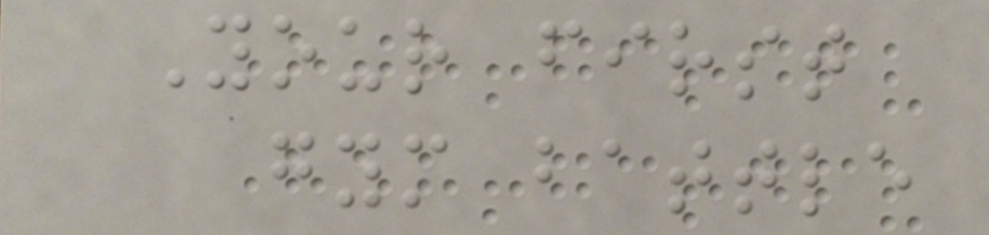Your first
gym battle
